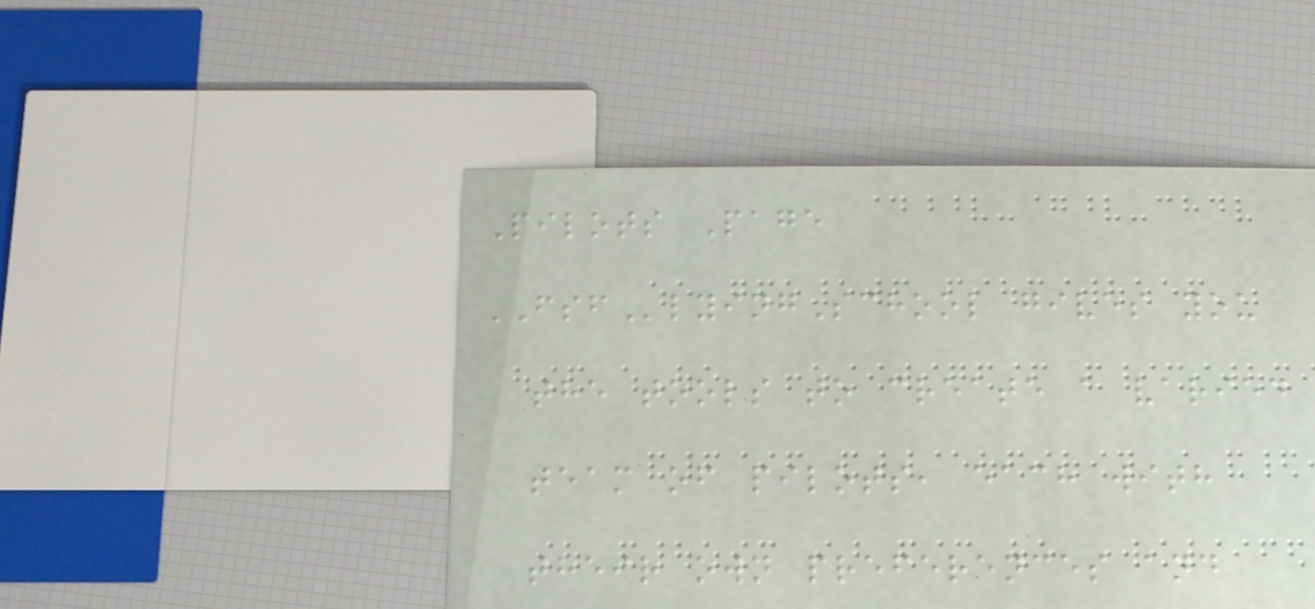Pilots Page
FSFlyingSchool gives you
the tools to create a varied
team of pilots, each with
their own preferences and
